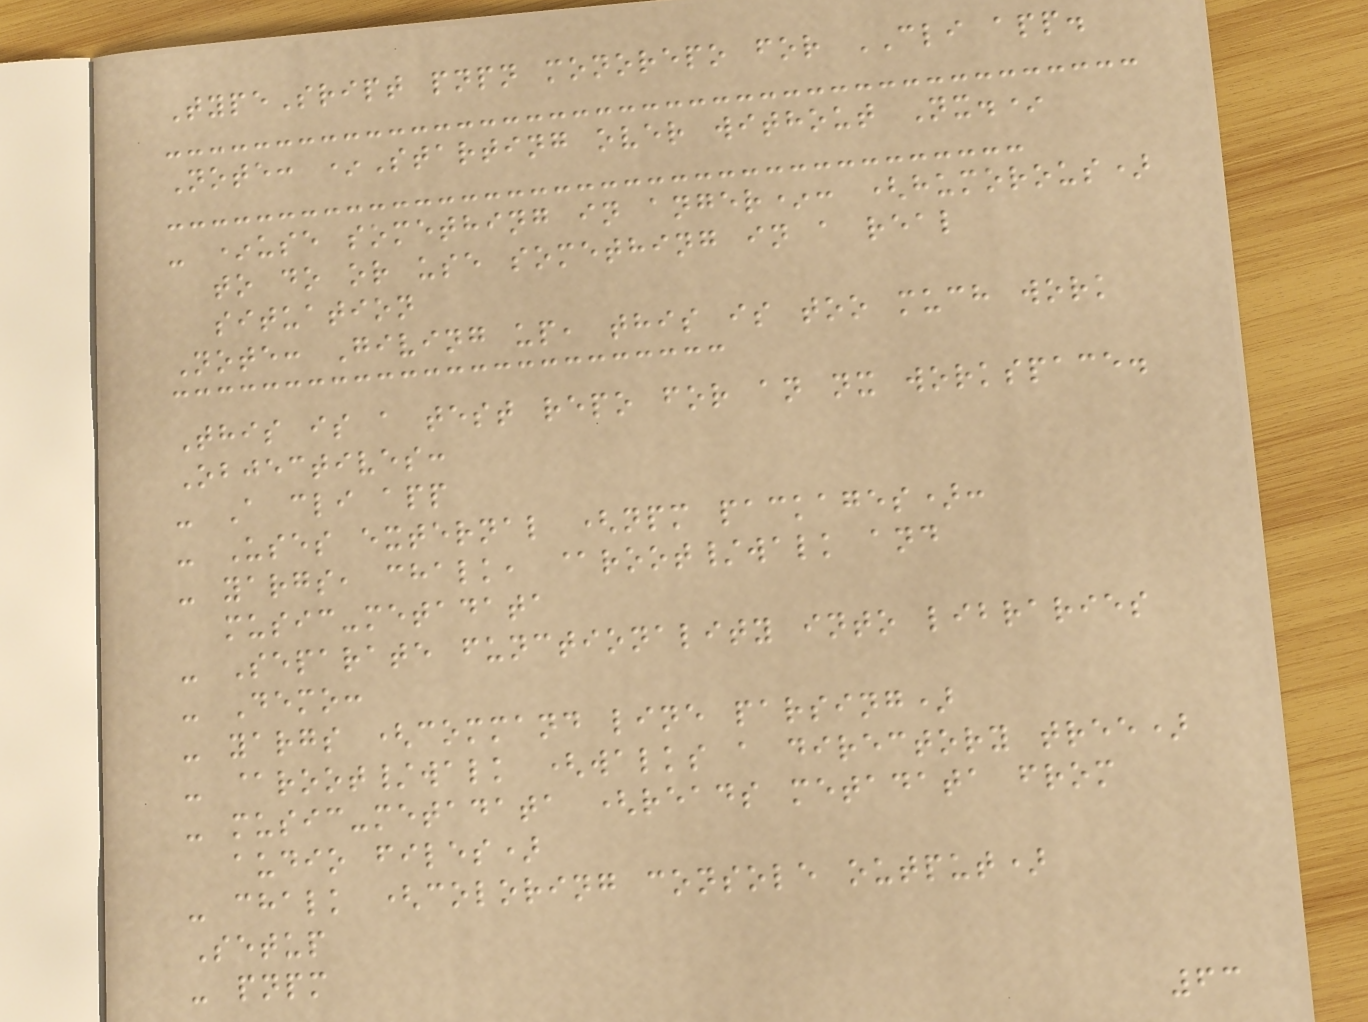TypeSript pnpn monorepo for CLI app.
Note: *Starting over without Nx.*
- *use something in anger*: (humorous)
to do or use something in a real
situation
Note: Giving up, this is too much work
This is a test repo for an nx workspace.
Objectives:
- A cli app
- Uses external (npm packages):
- yargs, chalk, @root/walk and
music-metadata
- Separate functionality into libraries
- Demo:
- yargs (command line parsing)
- @root/walk (walks a directory tree)
- music-metadata (reads metadata from
audio files)
- chalk (coloring console output)
Setup
- pnpm
63
